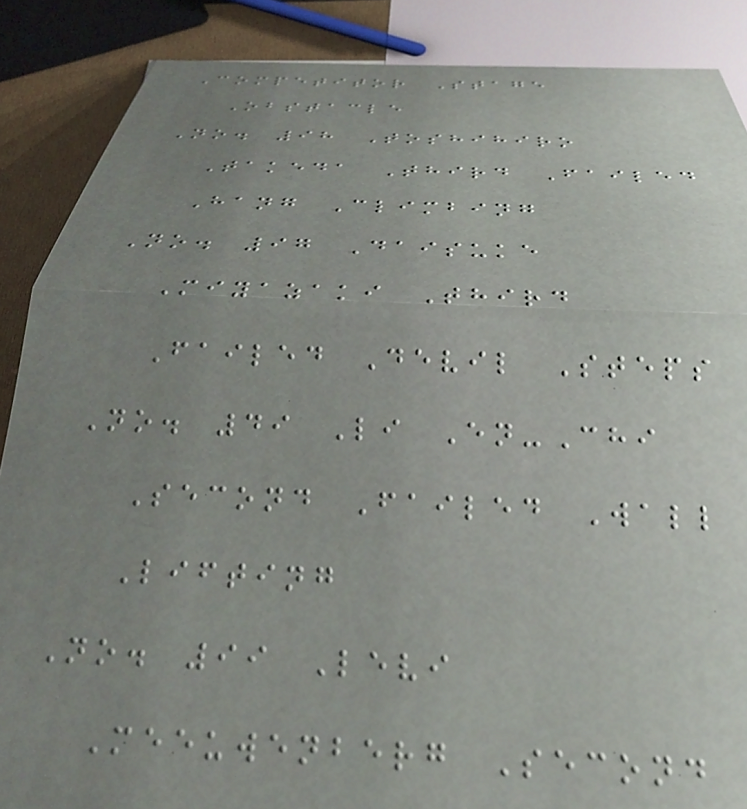Competitor Stage
Obstacle
No. 98 Toshihiro
Takeda Third Failed
Hang Climbing
No. 97 Daisuke
Miyazaki Third
Failed Devil Steps
No. 49 Li En-Chi
Second Failed Wall
Lifting
No. 99 Levi
Meeuwenberg Second
